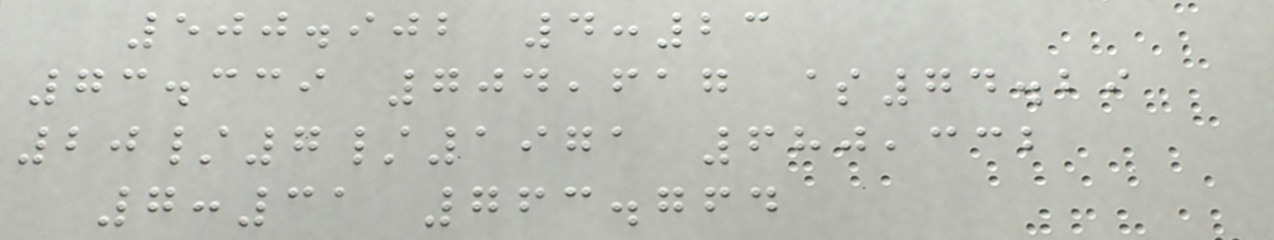500.902 4:23
73.339 704,617 $74.29
20/7/1971 680,332
7:31 763.764
